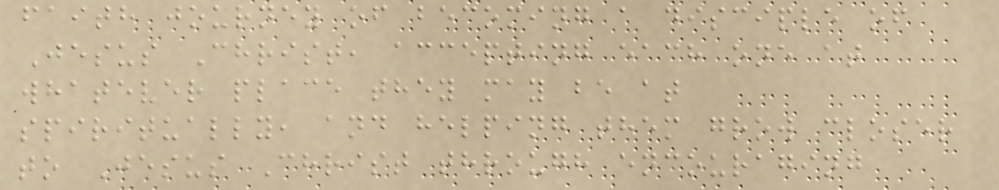faith journey of becoming a disciple of
Jesus Christ, accepting each one at
whatever place they may be at
spiritually, and helping them grow closer
to Jesus Christ through encouraging
